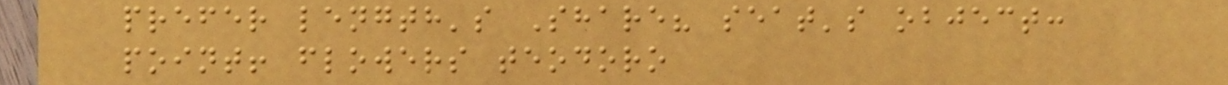prefer length's Share? seat's object:
point! flowers teodoro
